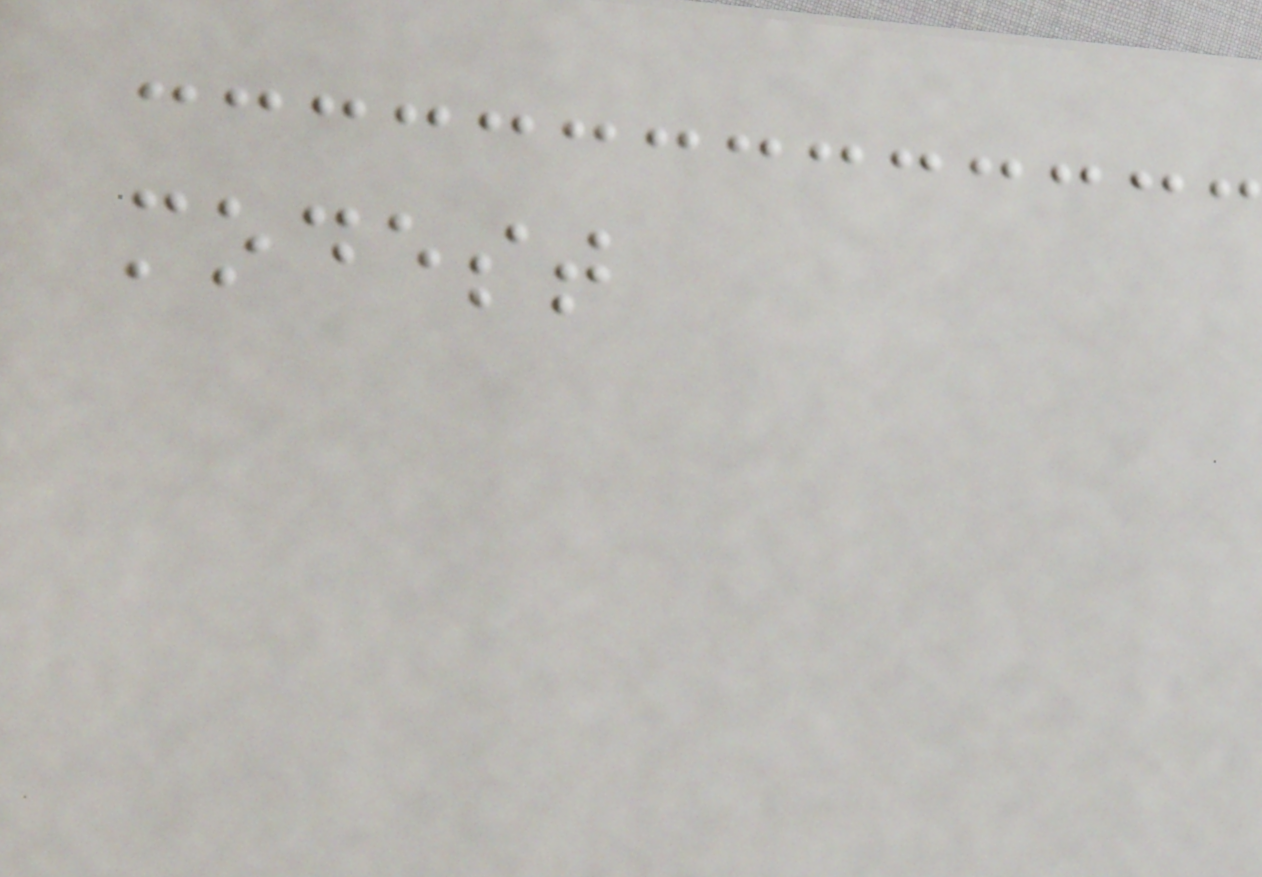modest
